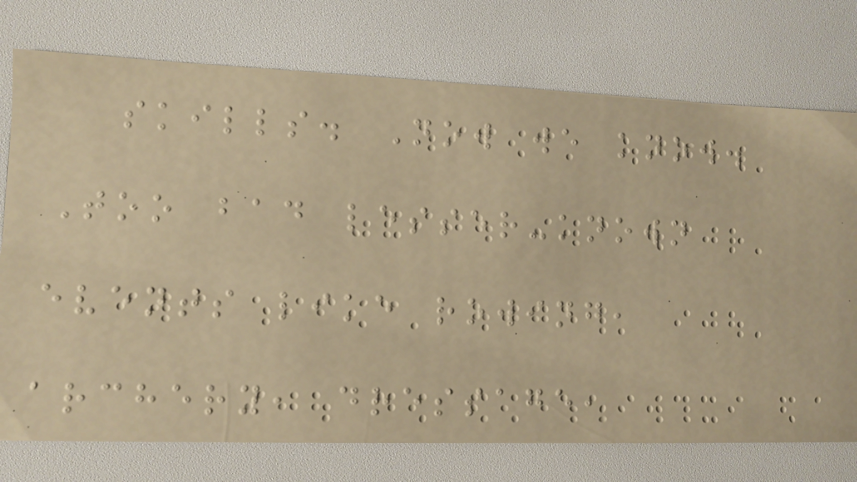skills. Now we know.
Too bad lesser-known
events like rowing,
archery, dressage,
